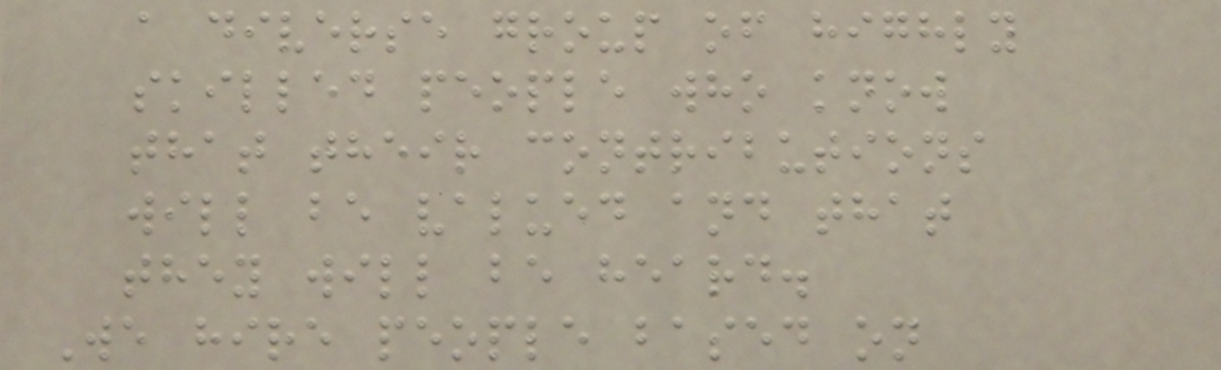a diverse group of highly
skilled people who know
that their contributions
will be valued and that
they will be heard.
We hire people based on
